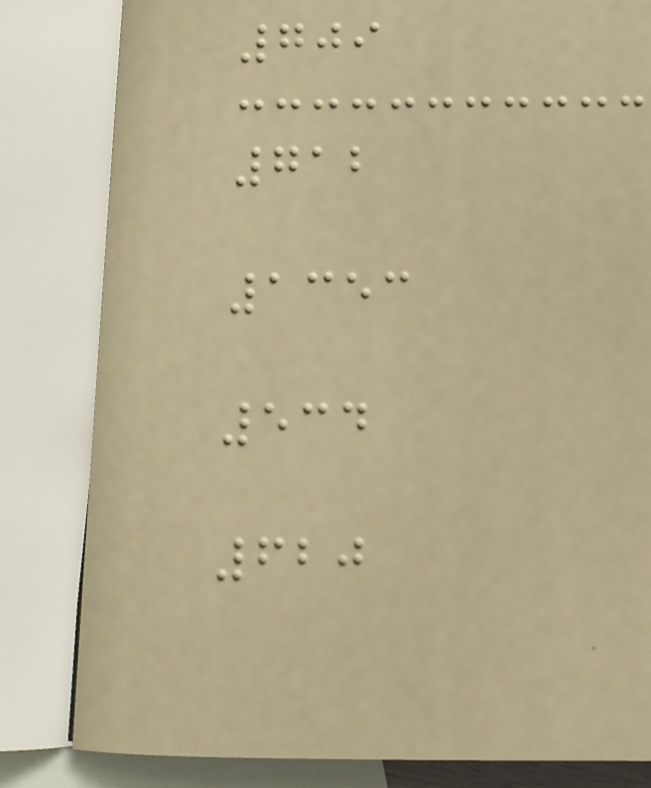709
712
1353
534
620
